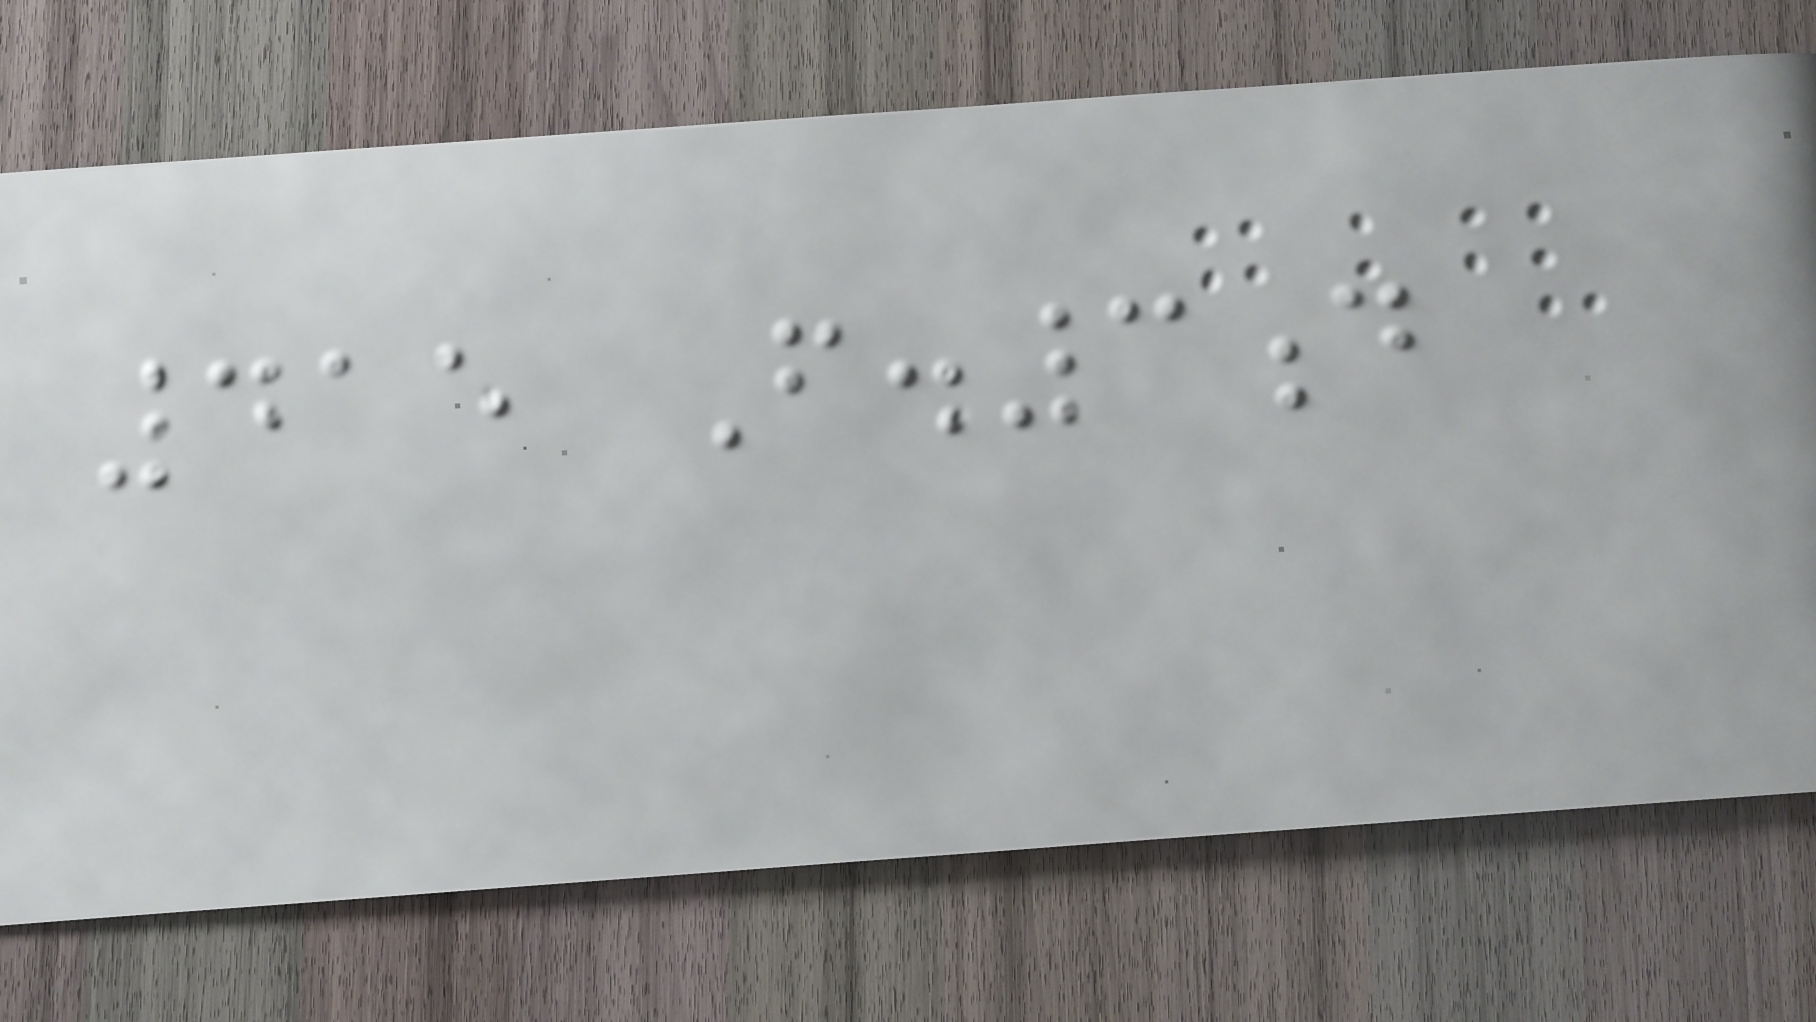415 F.3d
